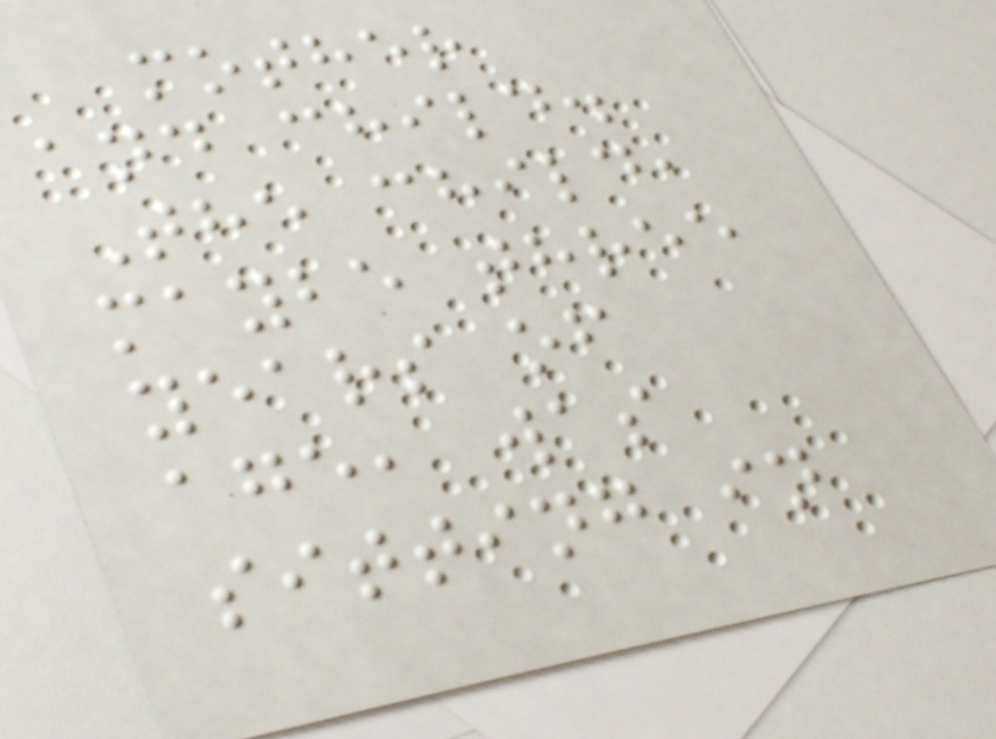mother
and child.
The child,
maybe three
years of
age, was
sitting in
